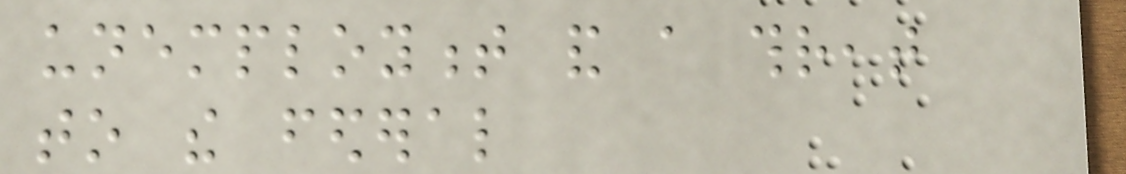unemployment and a threat
to the federal
